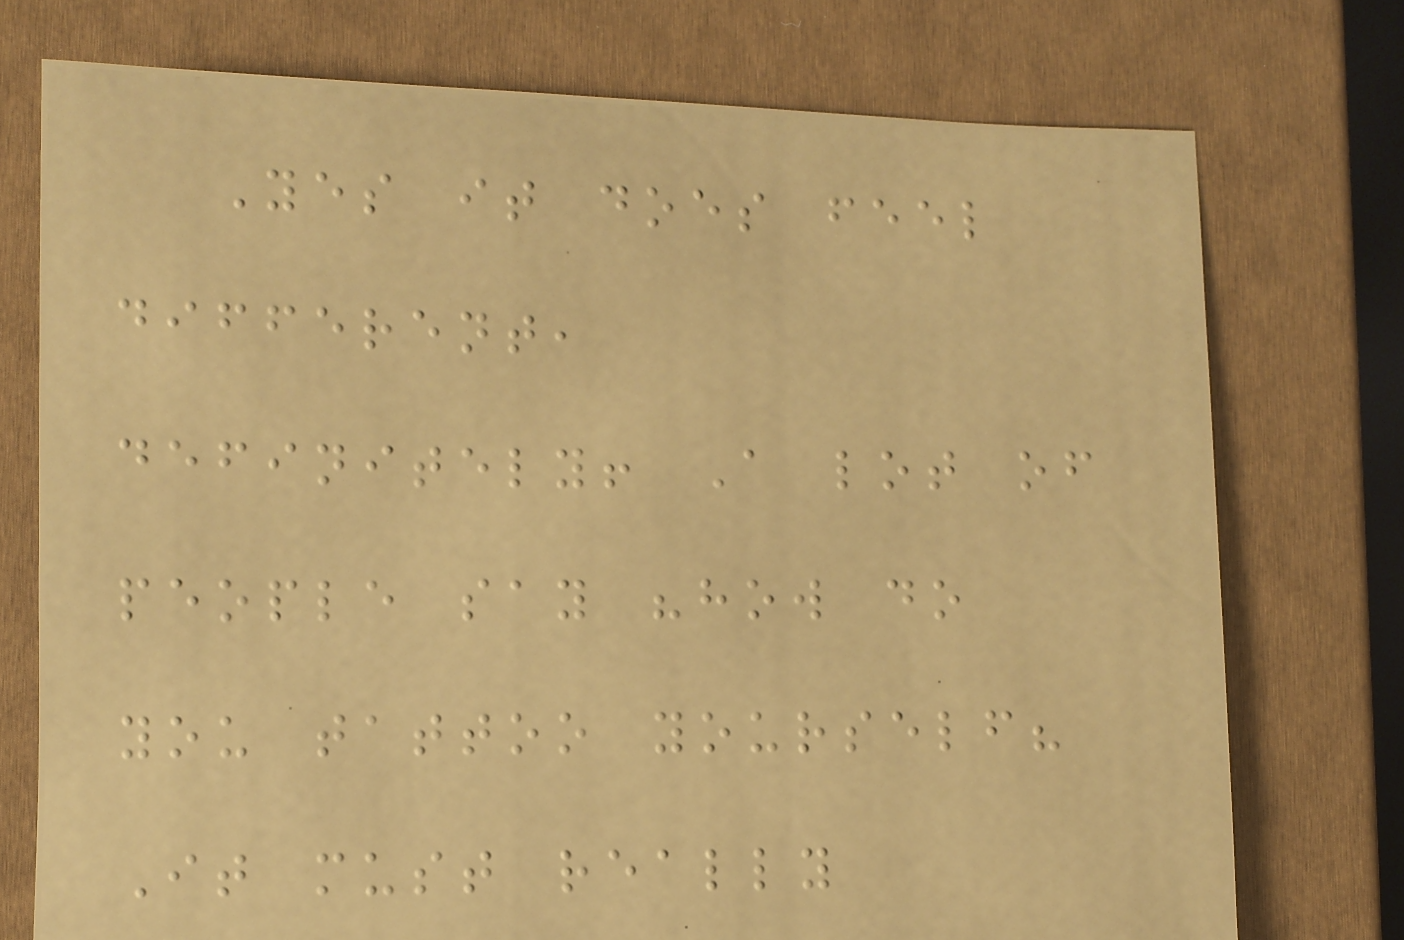Yes it does feel
different,
definitely! A lot of
people say "how do
you tattoo yourself?
It must really
